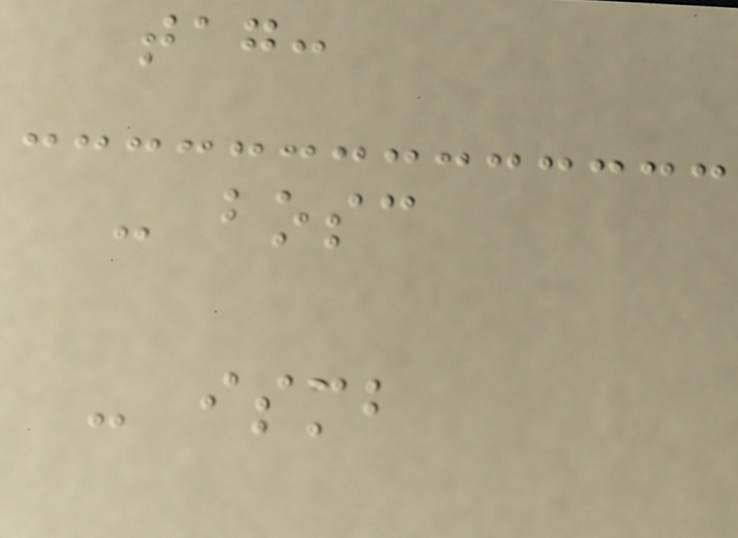tag:
- bosc
- ismb
